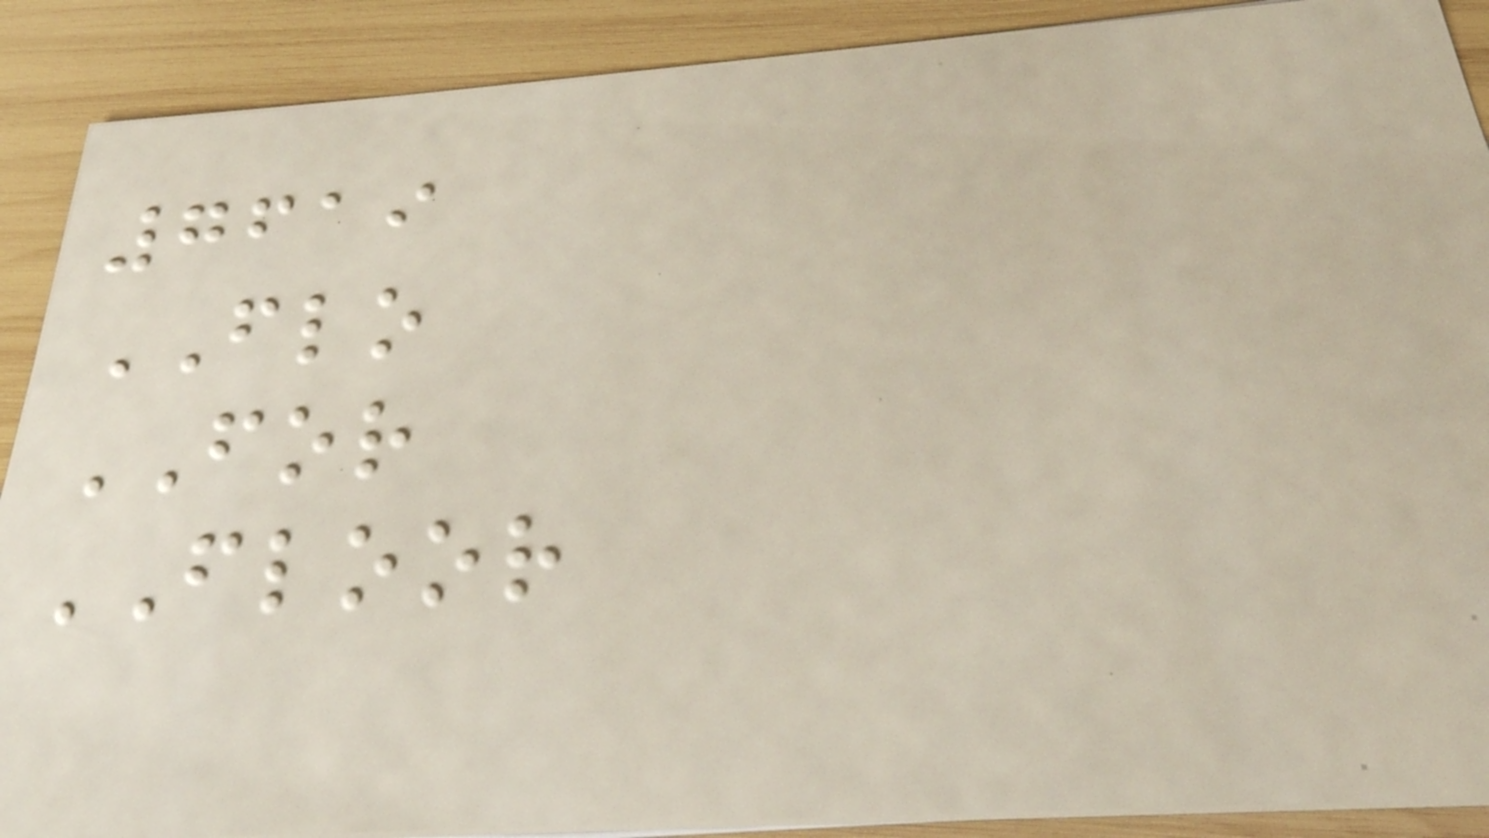7619
FLO
FOR
FLOOR
